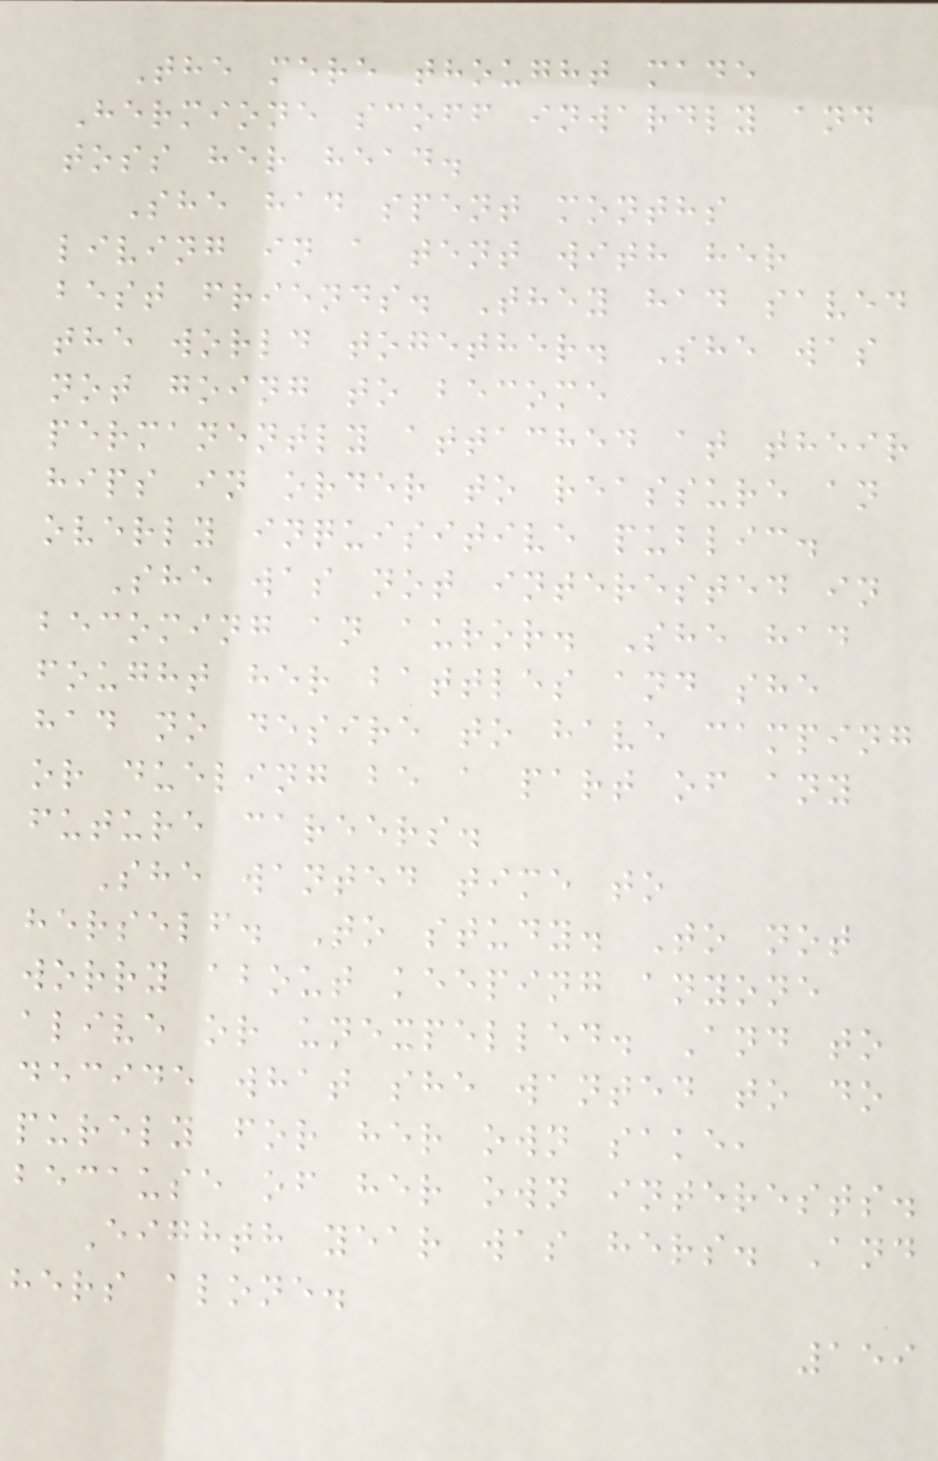The mere thought made
Hermione scoff inwardly and
toss her head.
She had spent months
living in a tent with her
best friends. They had saved
the world together. She was
not going to become
permanently attached at their
hips in order to reassure an
overly inquisitive public.
She was not interested in
becoming an auror. She had
fought her battles and she
had no desire to have camping
or dueling be a part of any
future careers.
She wanted time to
herself. To study. To not
worry about keeping anyone
alive or unexpelled. And to
decide what she wanted to do
purely for her own sake,
because of her own interests.
Eighth year was hers. And
hers alone.
159
